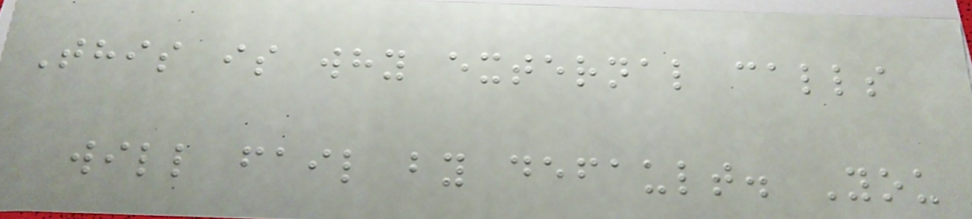This is why external calls
will fail by default. You
